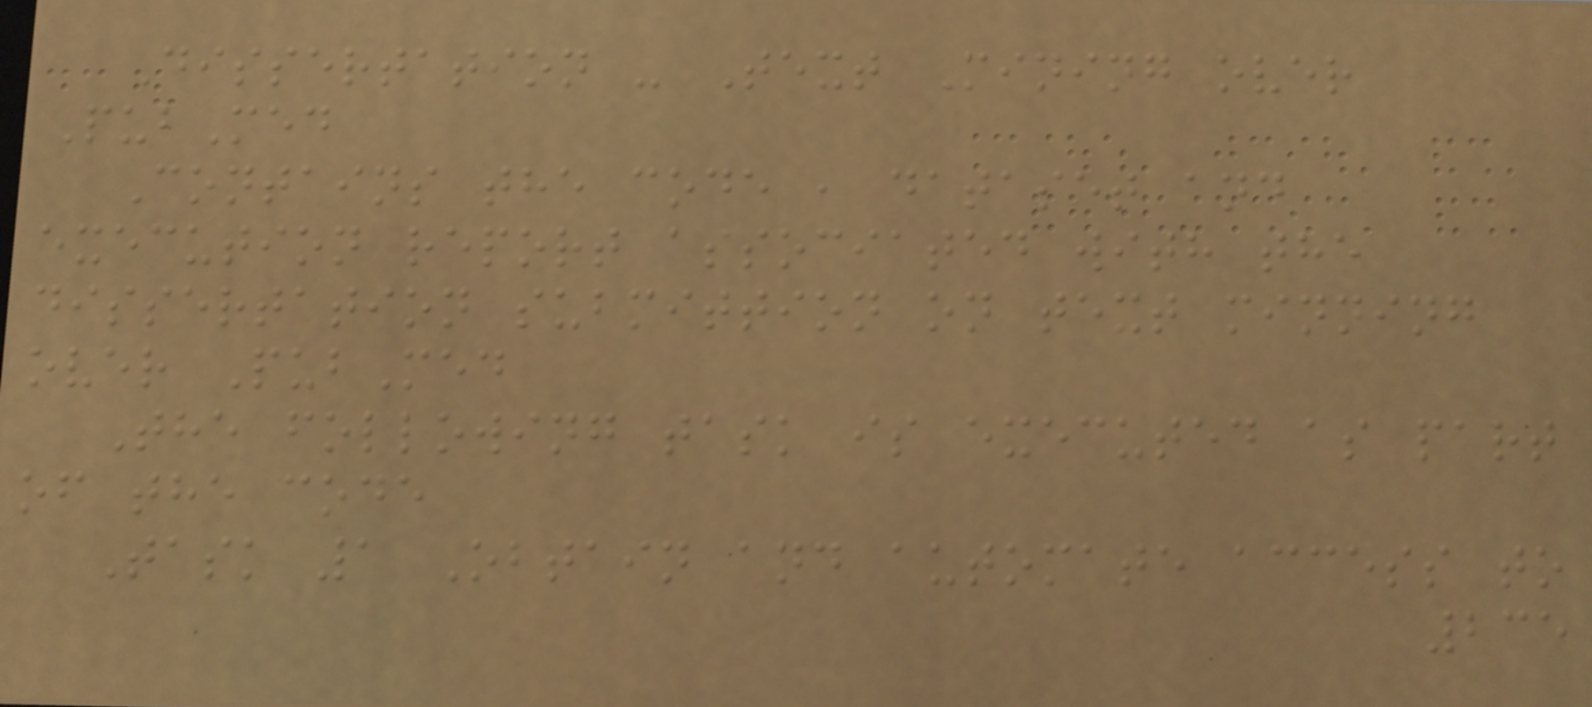Dissertation - Text Mining over
PubMed
Contains the code , dataset and
execution report associated with the
dissertation submittion on text minning
over PubMed
The following task is executed as part
of the code
Task 1 Obtain and automate access to
235
